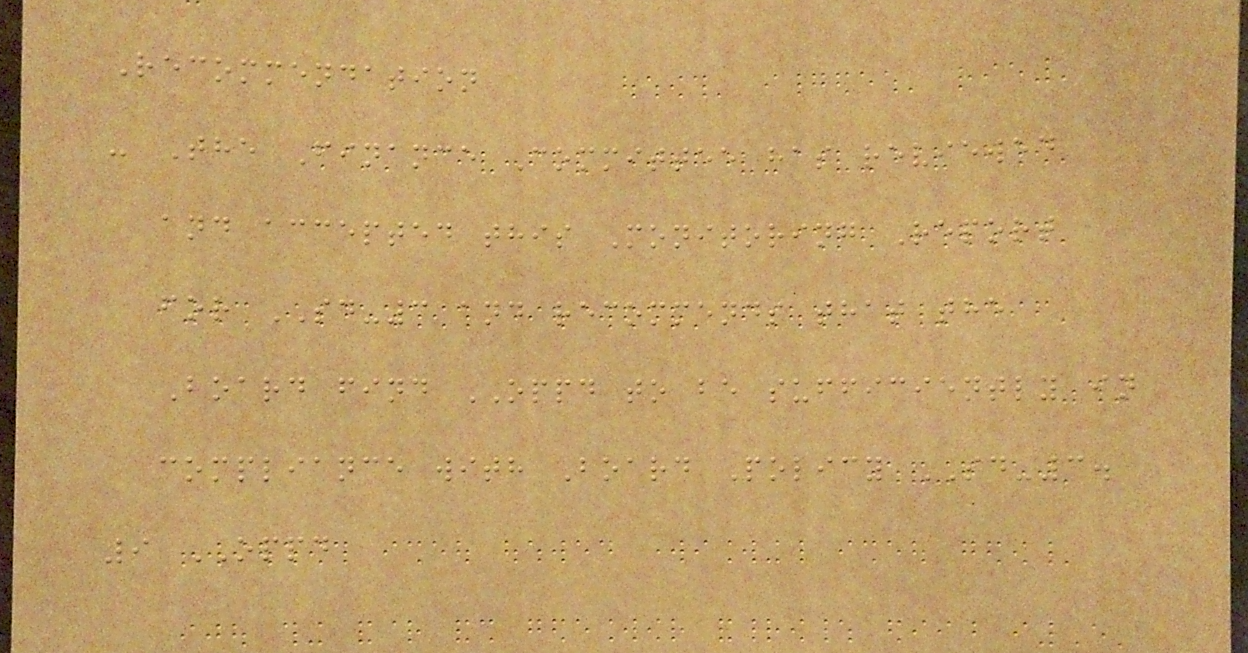Recommendation
- The Finance Committee has reviewed
and accepted this Monitoring Report
for SD-3 and recommends that the
Board find OPPD to be sufficiently in
compliance with Board Policy SD-3.
9 OPPD
